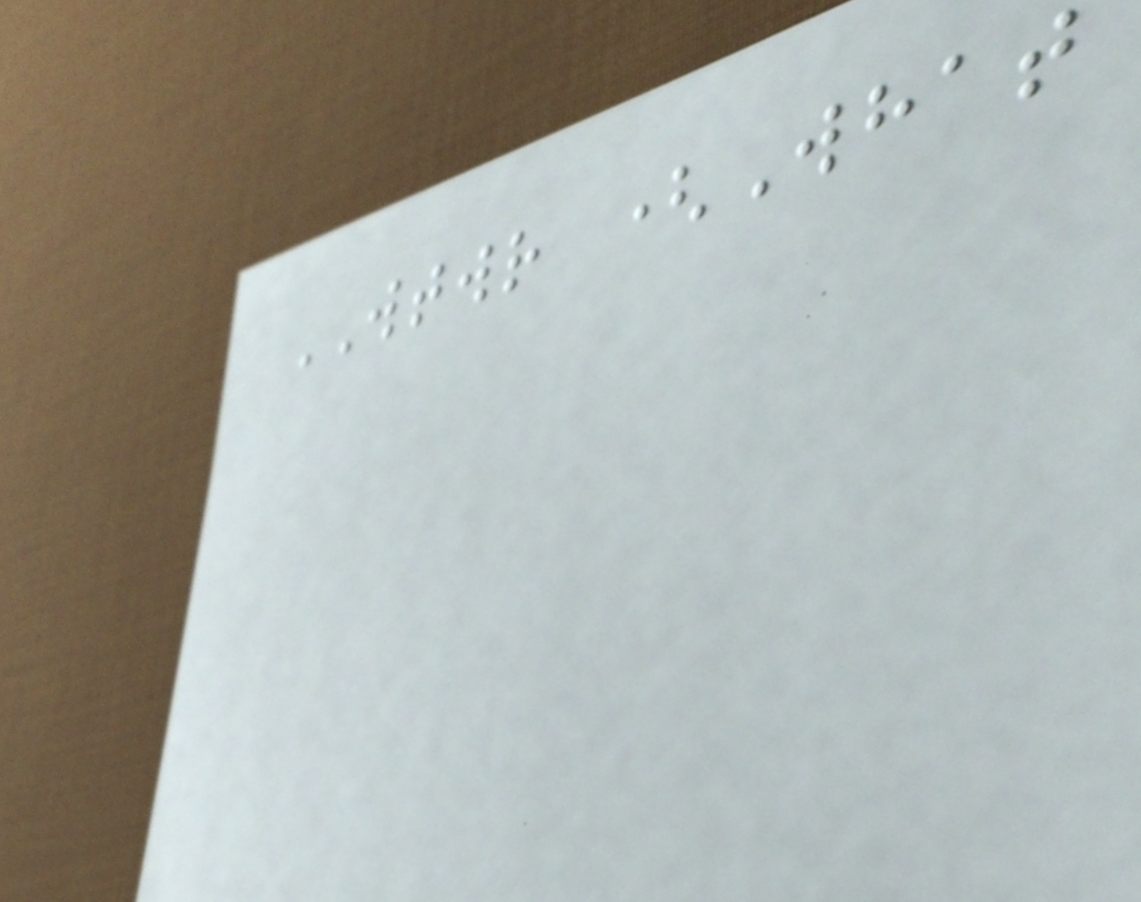WTWR (What
